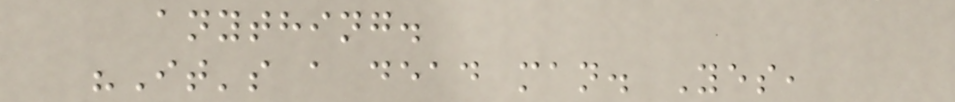anything.
"It's a dead man. Yes,
